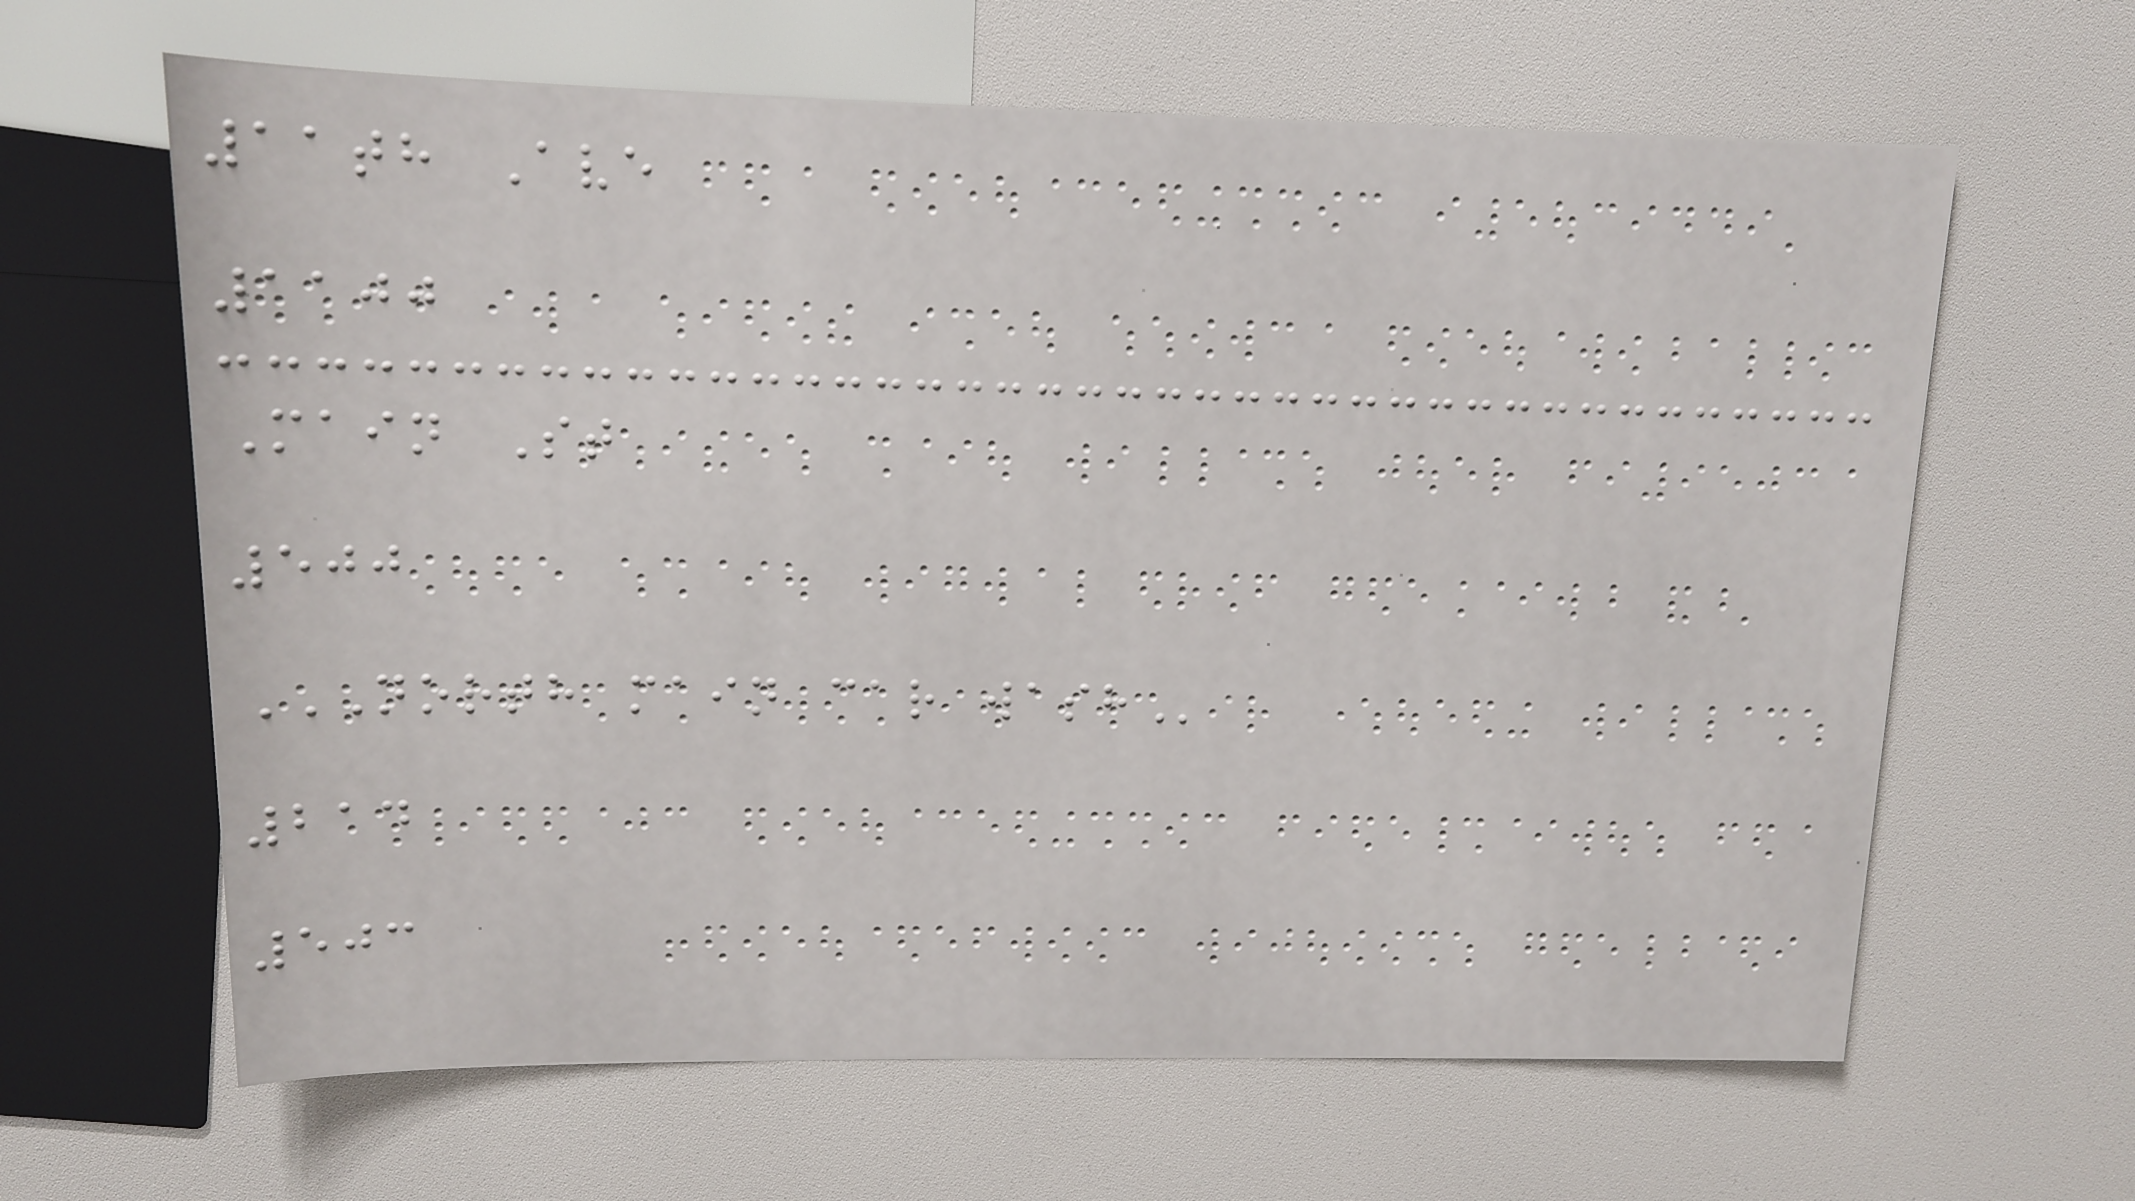11th Ave
1100
Main St
500
NORTH MAIN CAR WASH
214
503
